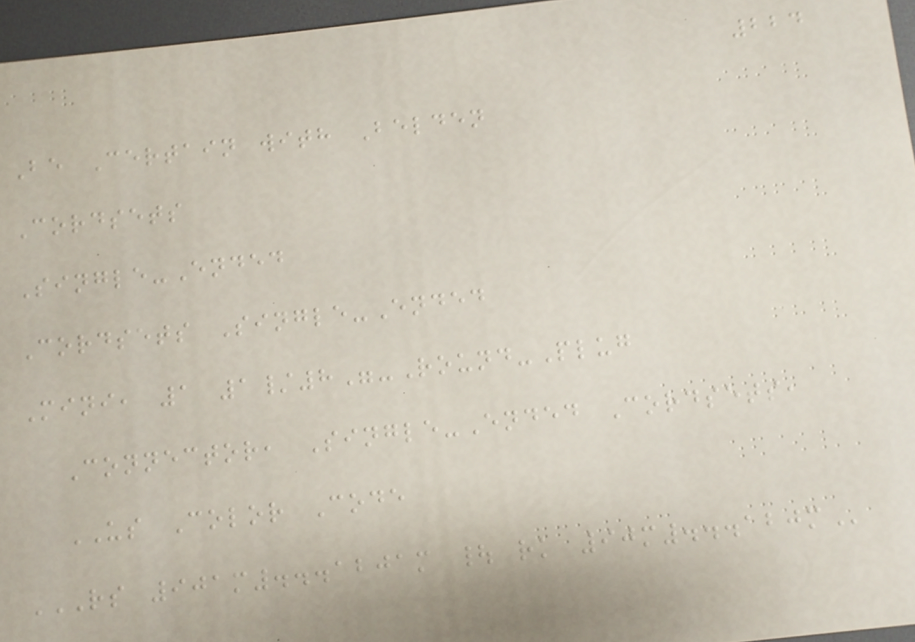224
Be Certain with Belden
Cordsets
Single-Ended
Cordsets Single-Ended
Mini, 1 1/8"-Round-Plug
Connector, Single-Ended Cordsets,
US Color Code
RS 901M...1201M | RK 90M...120M
